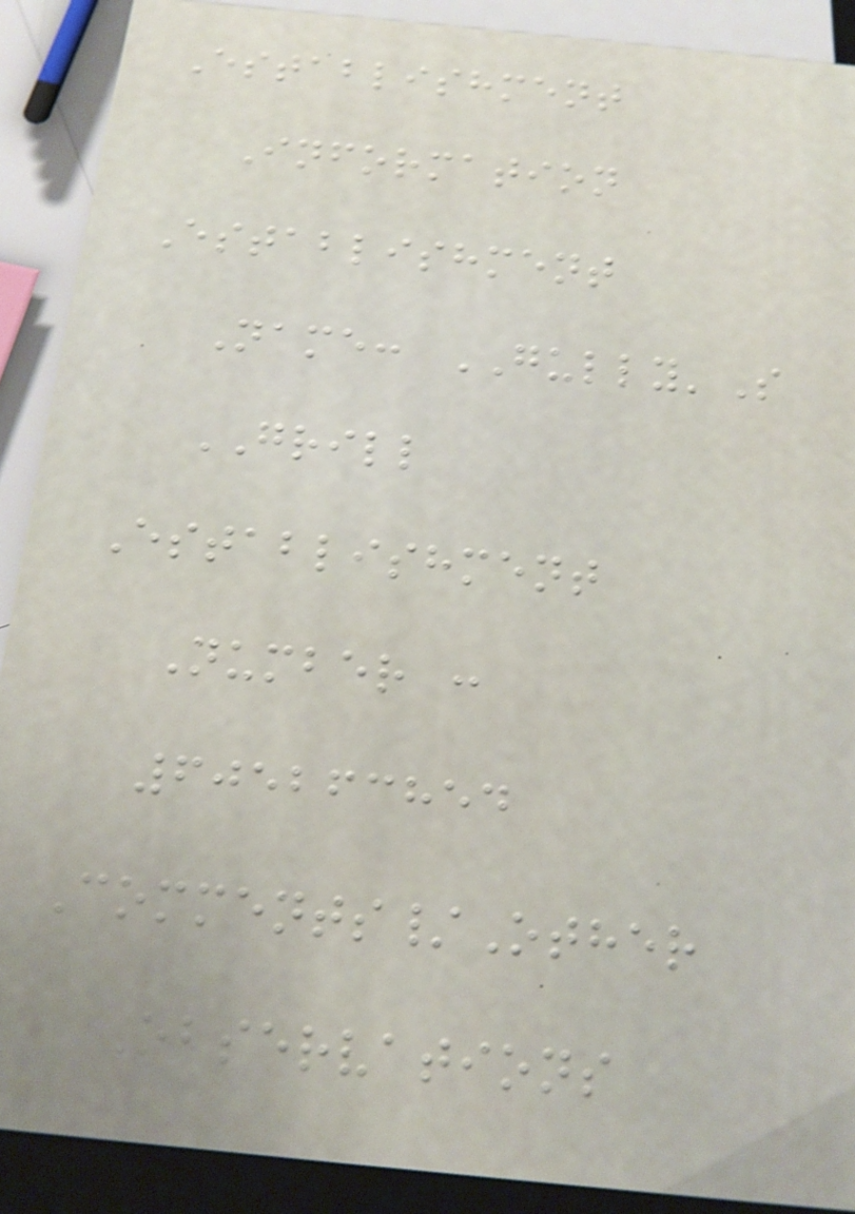Establishment
Information
Establishment
Name: GULLY'S
GRILL
Establishment
Number :
605263854
Comments/Other
Observations
